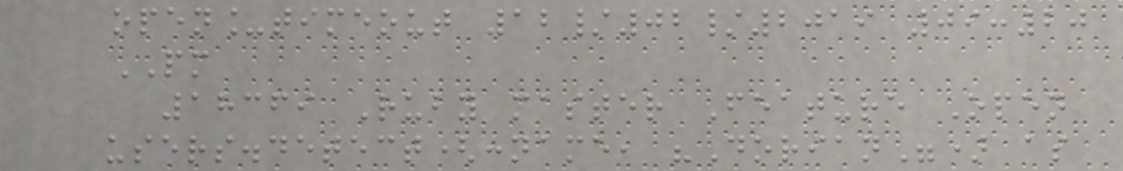open_timeout 12/02/2019 09:20
PM
18369 Ruby master Feature Open
users.detect(:name, "Dorian") as
